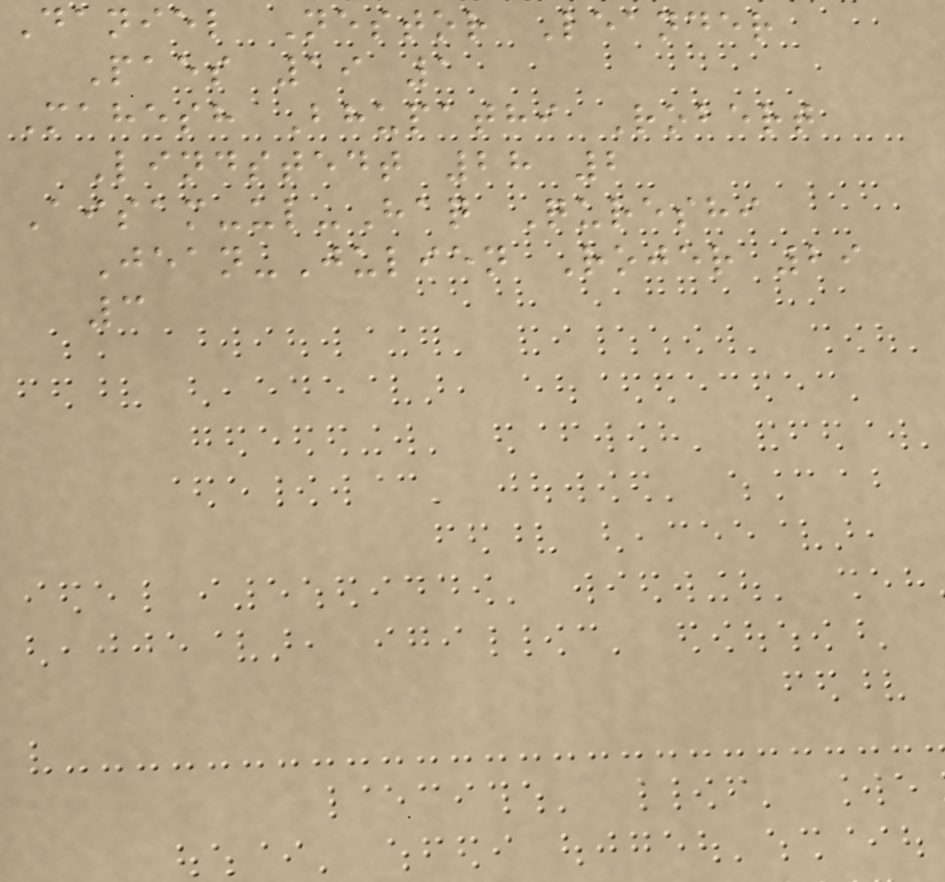Daniel Nestor Leander
Paes 19 1
Mahesh Bhupathi Robert
Lindstedt 28 2
Aisam-ul-Haq Qureshi
Jean-Julien Rojer 29
3
